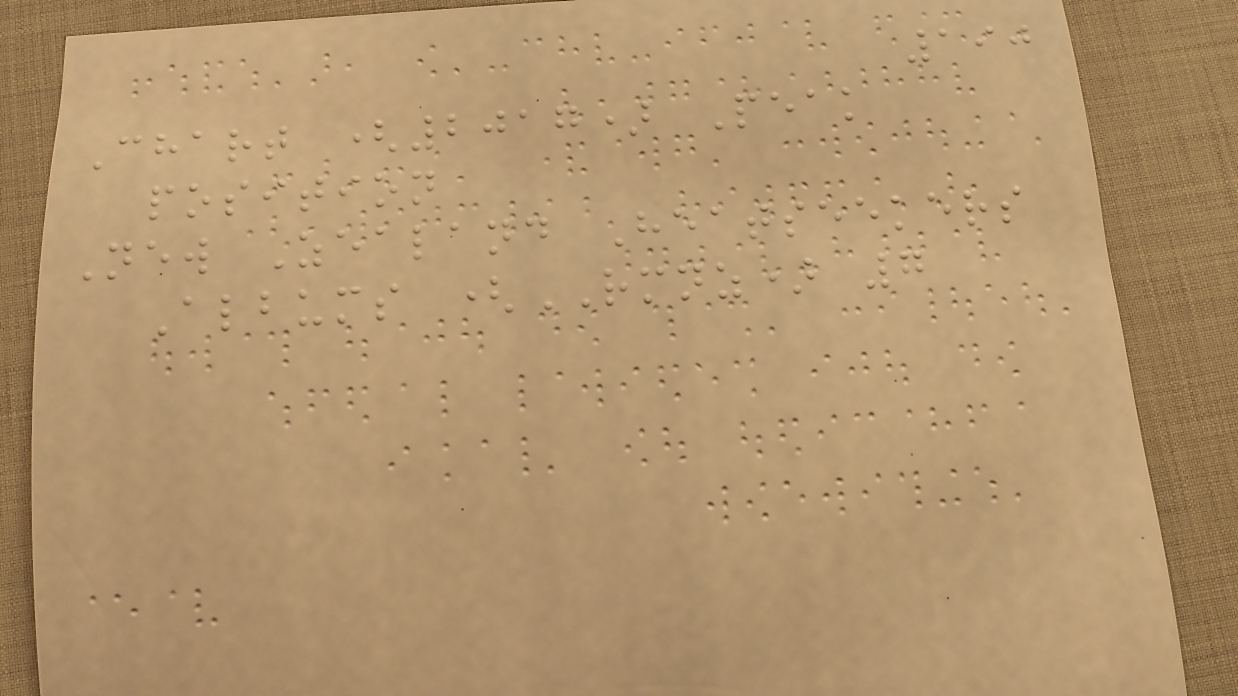190
Chart (2017) Peak
position
New Zealand Heatseekers
Albums (RMNZ) 7
